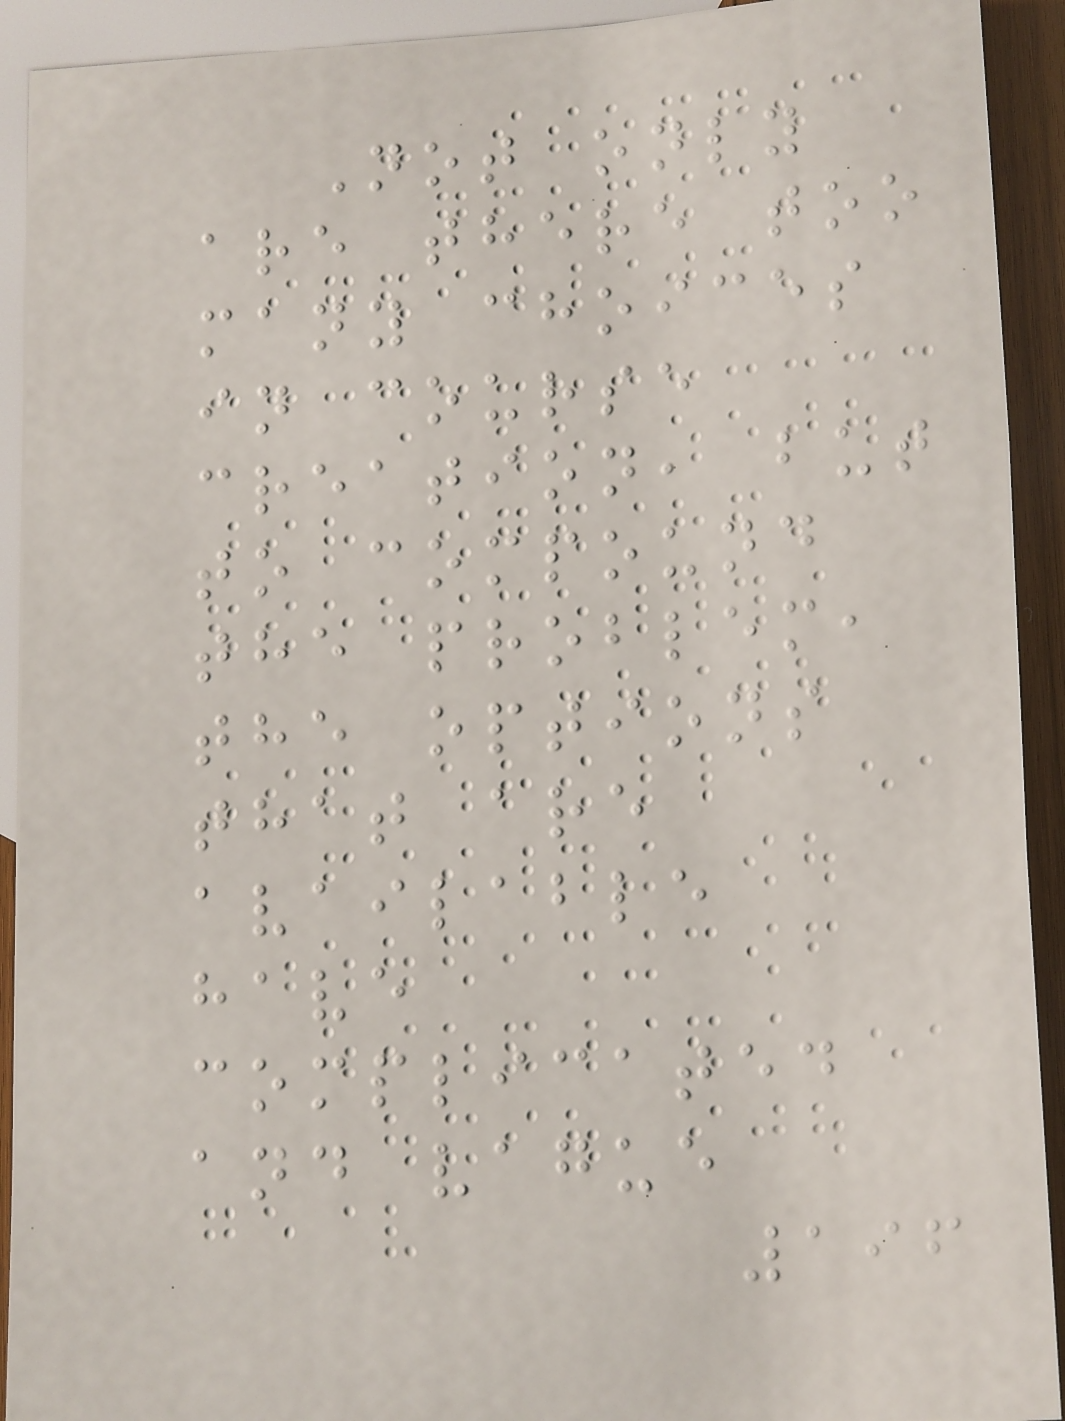Not only
are there too
many choices
in course
creation, but
to compound
the problem,
the options
that are
available
have
complicated
and vague
196
